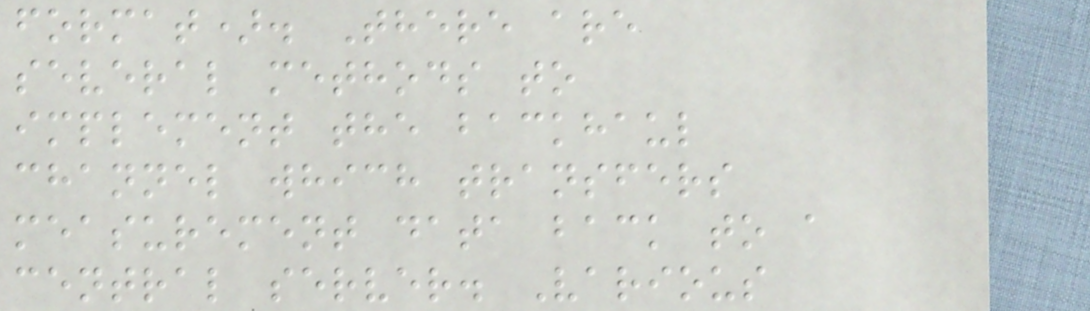format). There are
several methods to
implement the backhaul
channel which transfers
measurement data back to a
central server. Various
